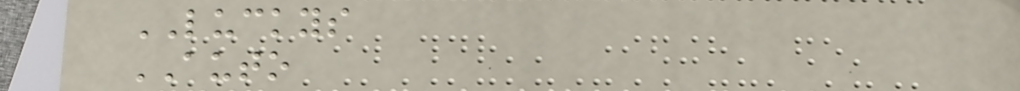LUCKYS
AUTO
